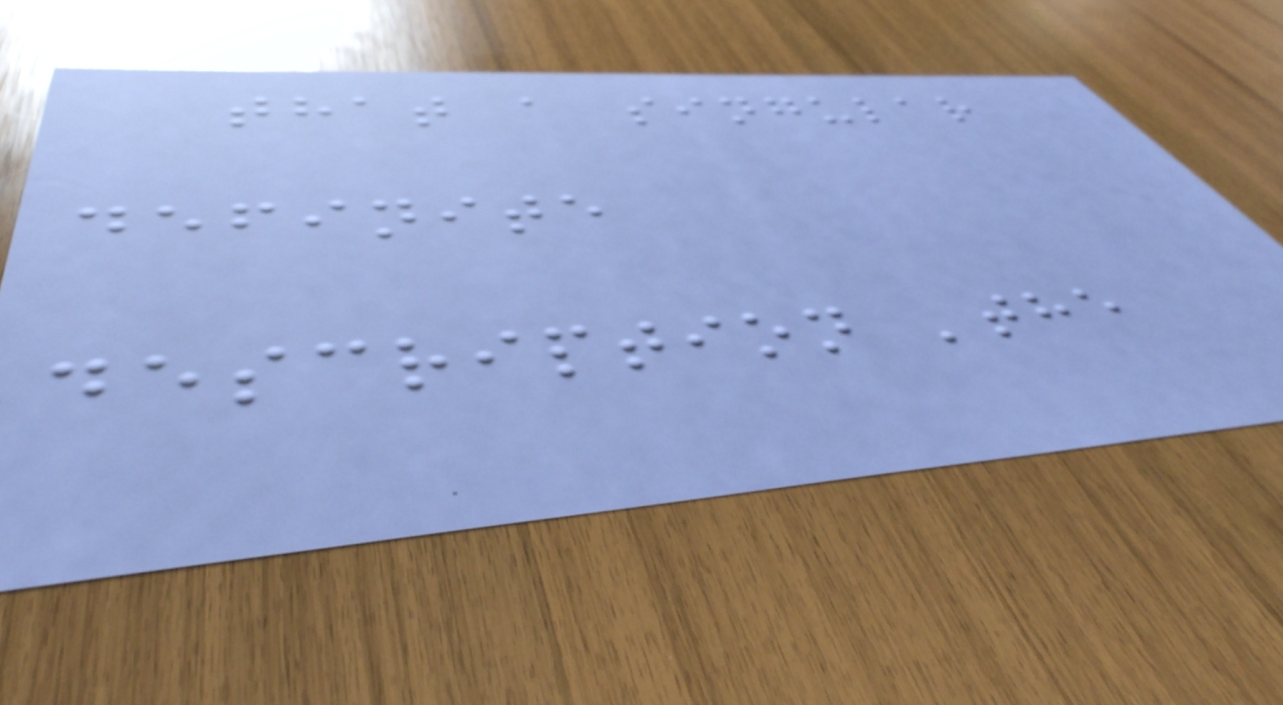that a singular
definite
description 'the
